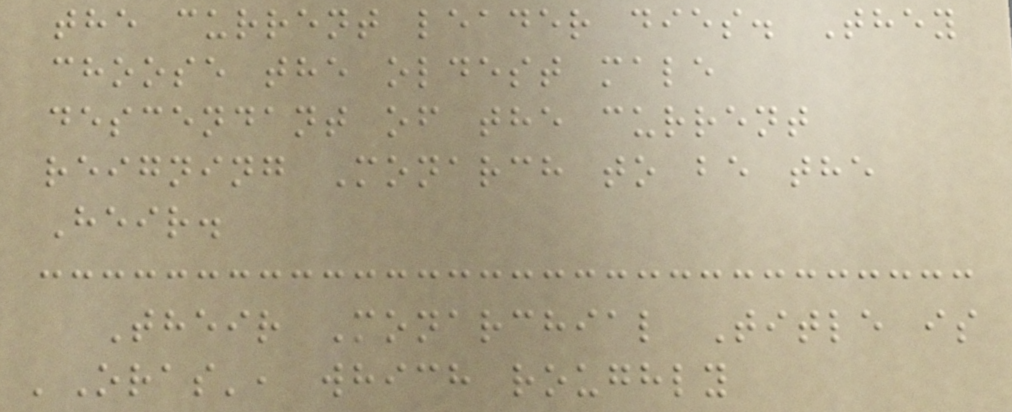the current leader dies. They
choose the oldest male
descendant of the current
reigning Monarch to be the
Heir.
Their Monarchial Title is
'Oras', which roughly
